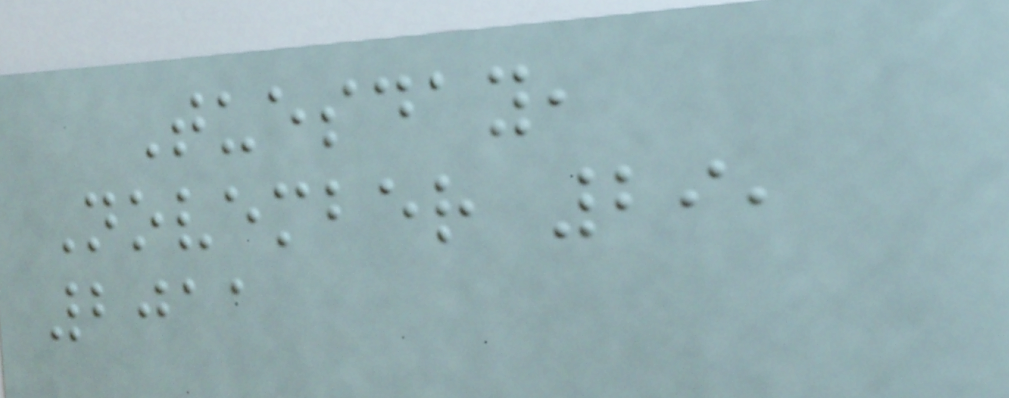Tuesday,
November 29,
2011
